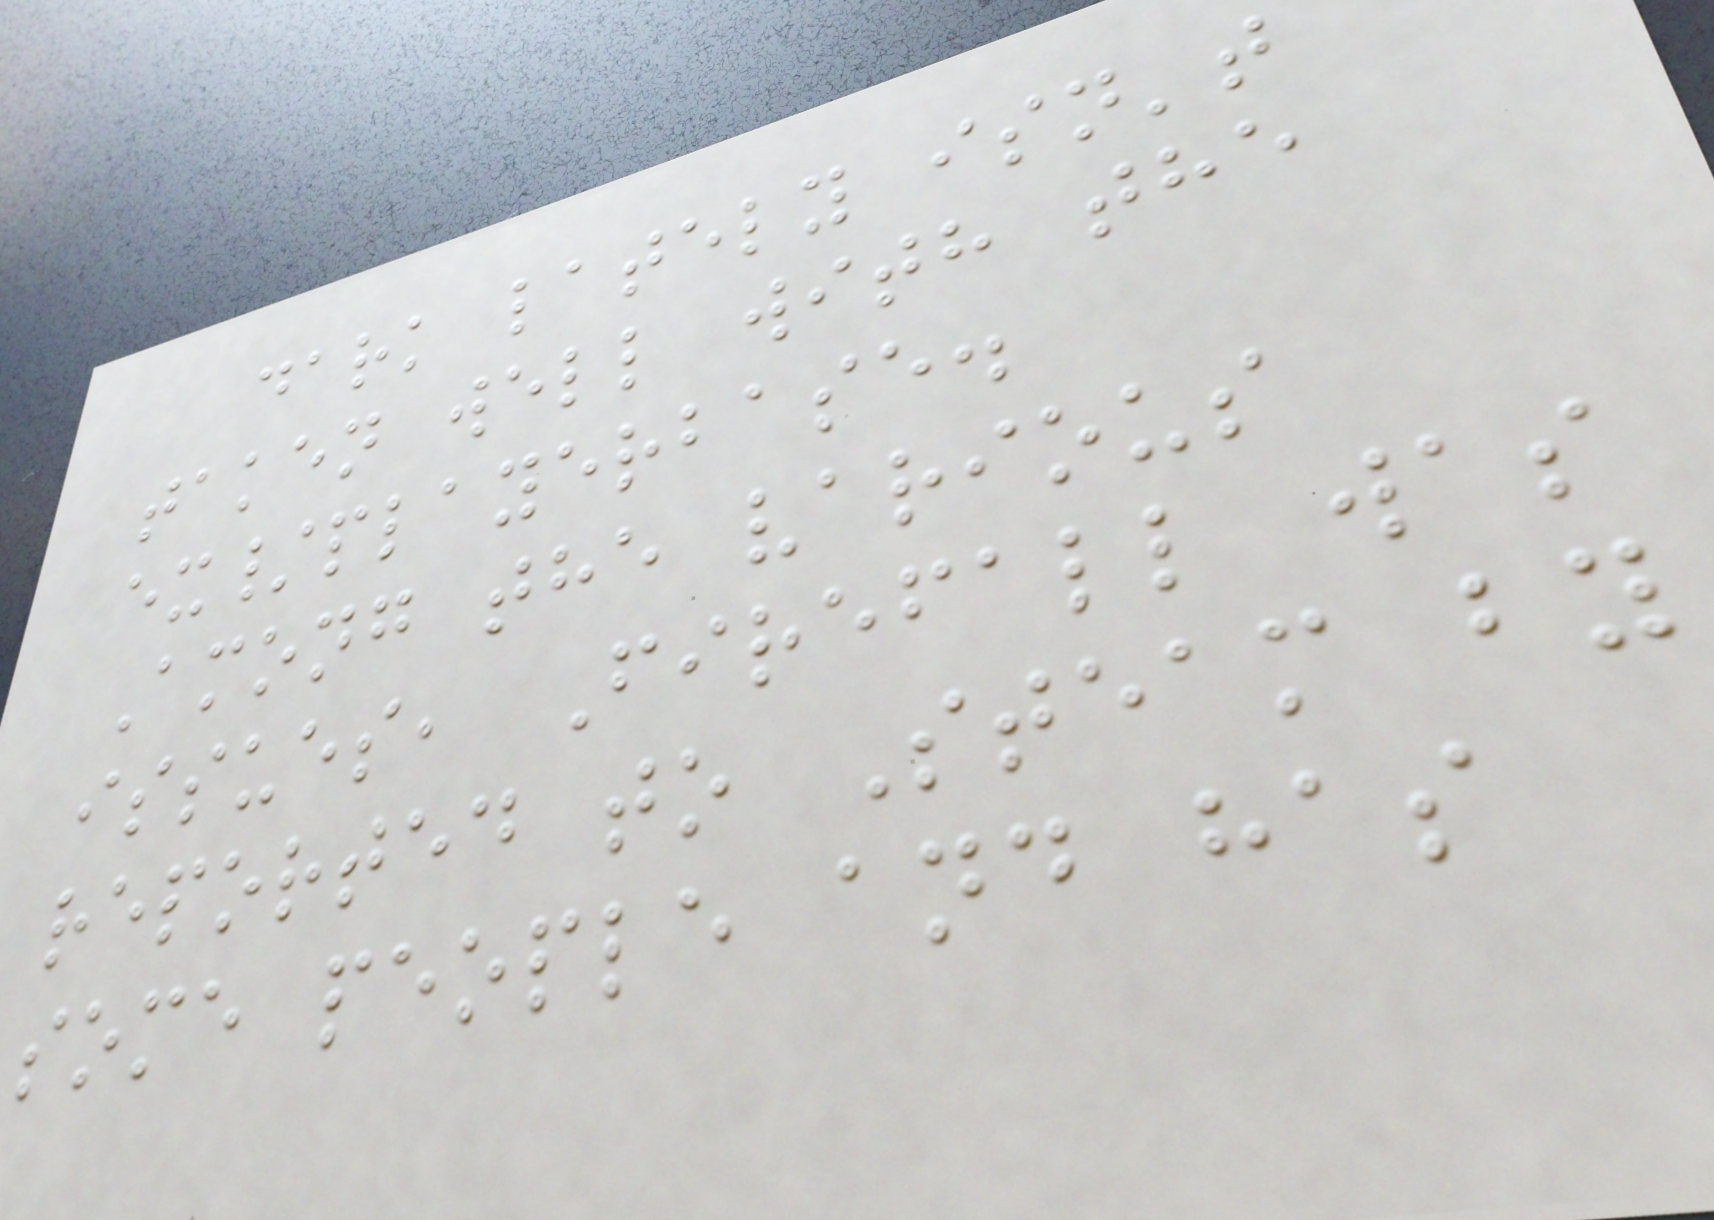dark lately isn't
taken well with the
ex/playerbase.
Among the various
issues, Firefall was
reported to Steam by
some people and has
